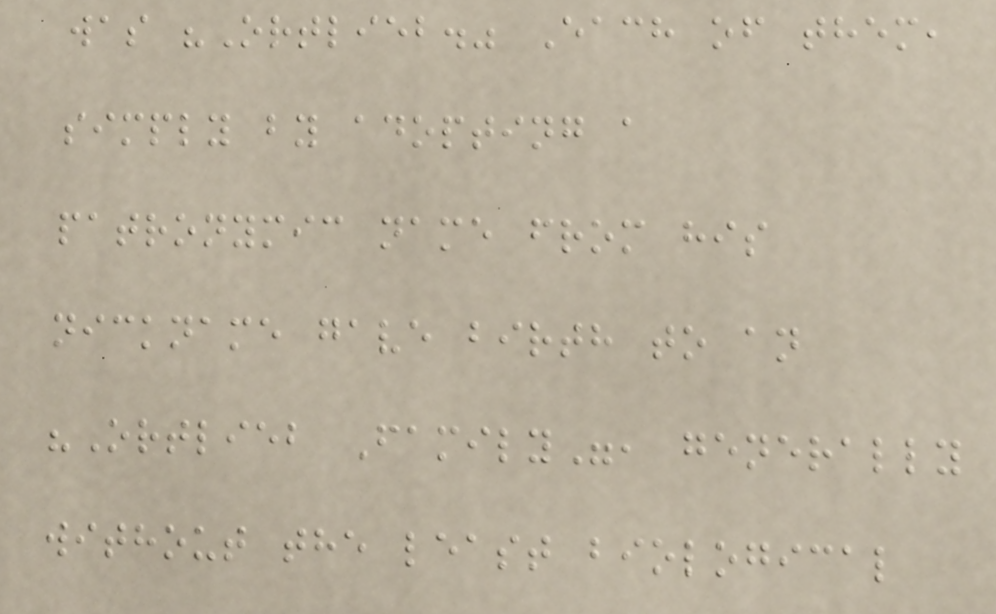was "Ortlieb." Each of them,
simply by adopting a
patronymic name from his
nickname gave birth to an
"Ortlieb Family", generally
without the least biological
